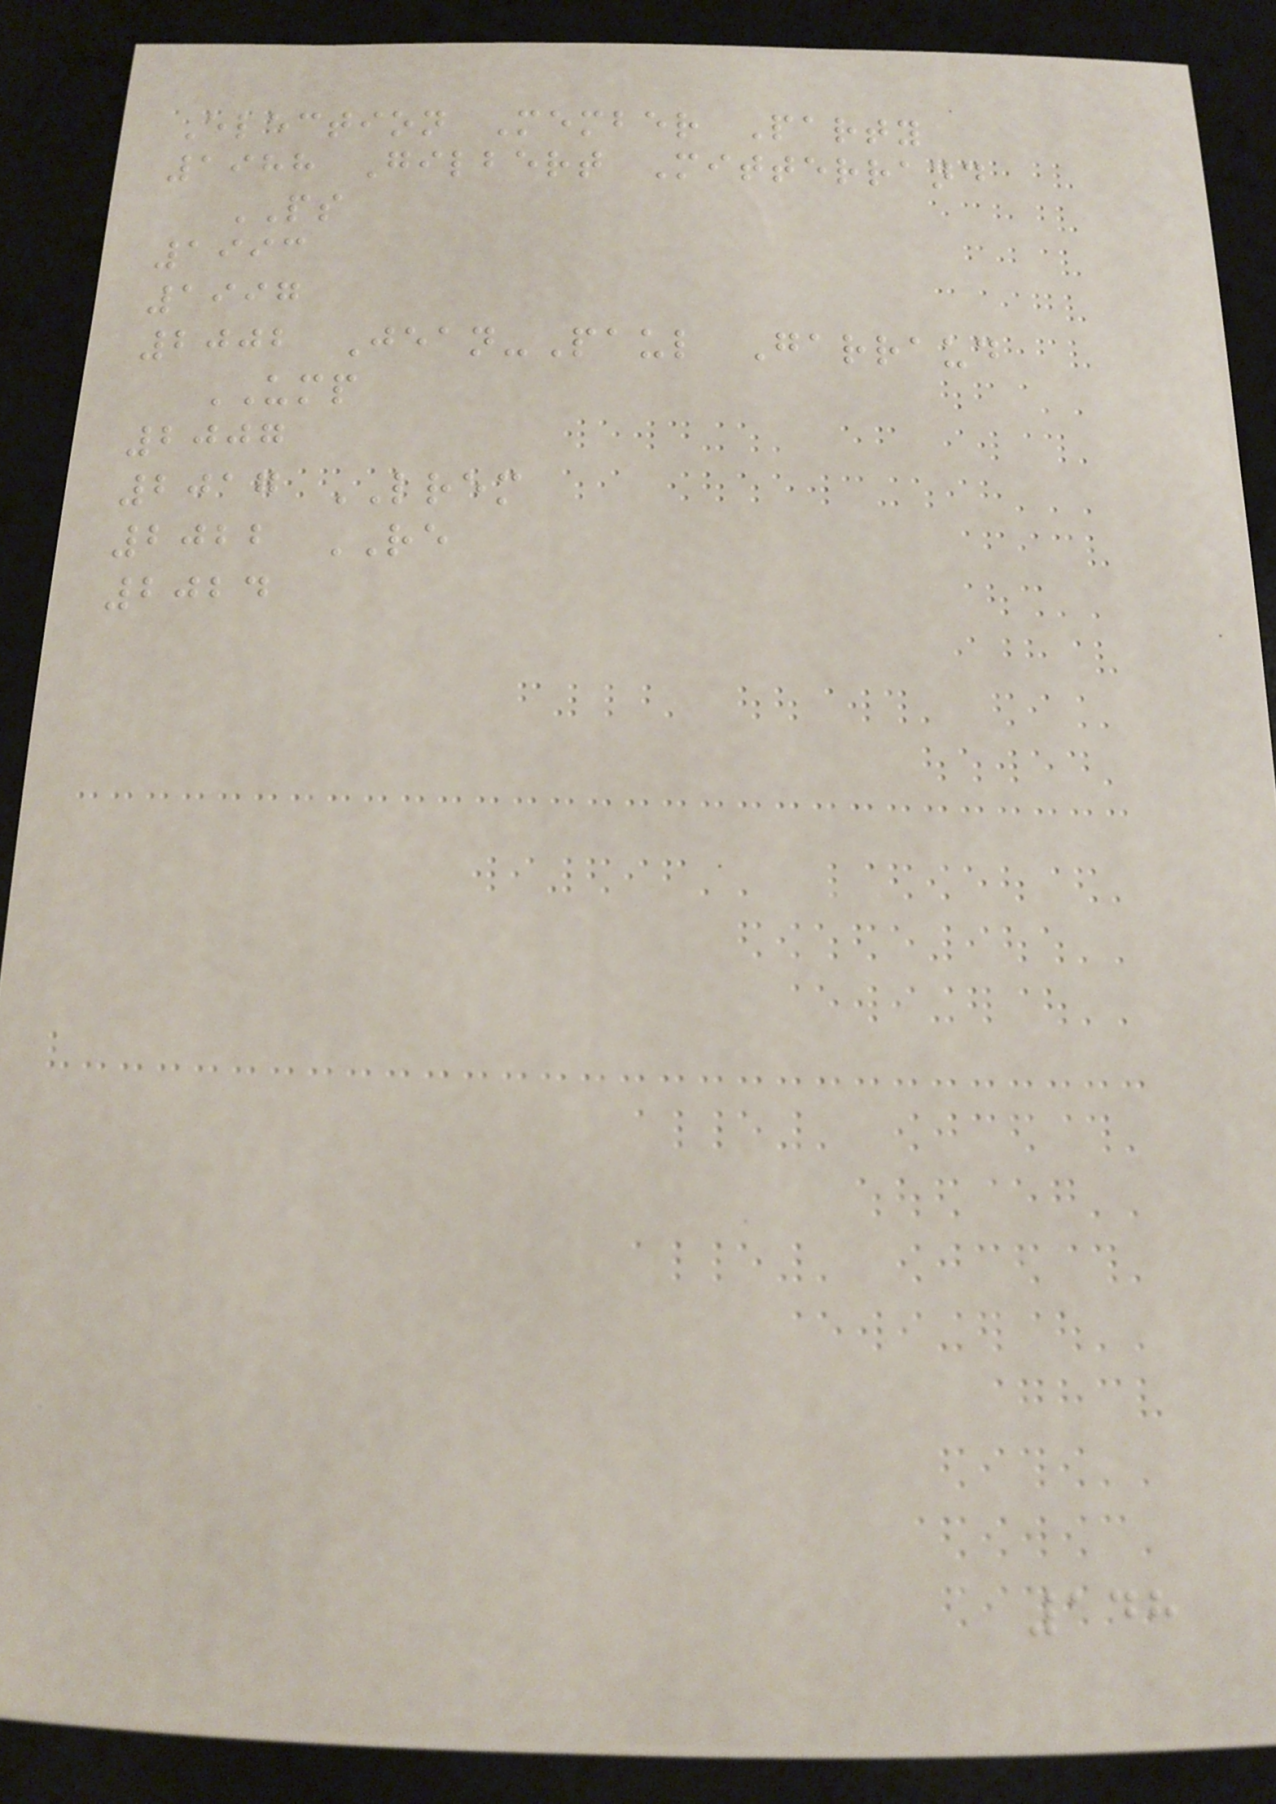Election Member Party
1988 Gilbert Mitterrand
PS
1993
1997
2002 Jean-Paul Garraud
UMP
2007
2017 LREM
2022 RE
2024
148
